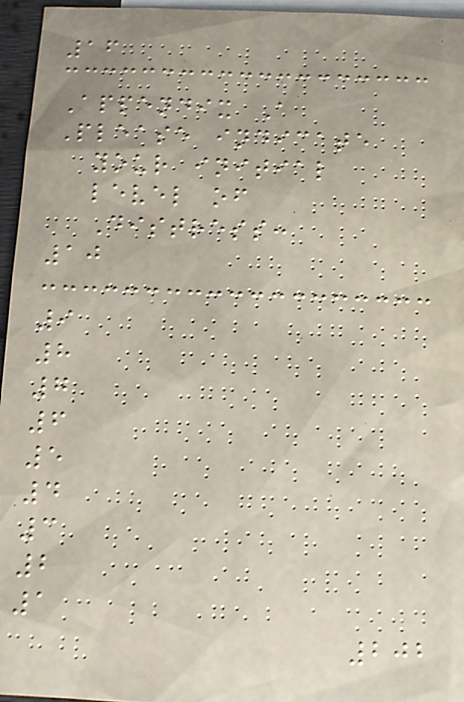16
Appendix A
Please indicate
your initial
level of
Distress:
10
9
8
7
6
5
4
3
2
1
202
